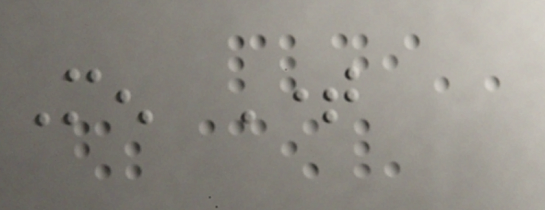Men Time
